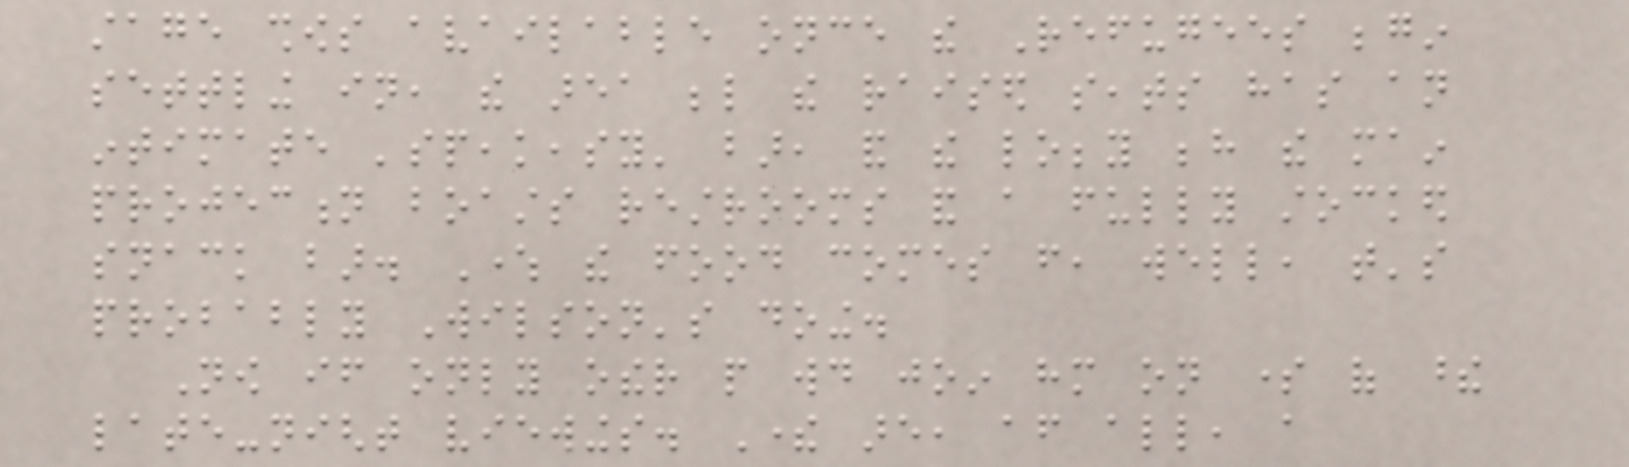stage shows available once the Refugees begin
settling in, the area below the raised seats has an
intimate 'speakeasy' bar, and the lobby behind the main
projection boasts restrooms and a fully stocked
snack bar. Where the food comes from, well, that's
probably Wilson's doing.
Now if only other people would join him on some of these
late-night viewings. There are, after all, a
